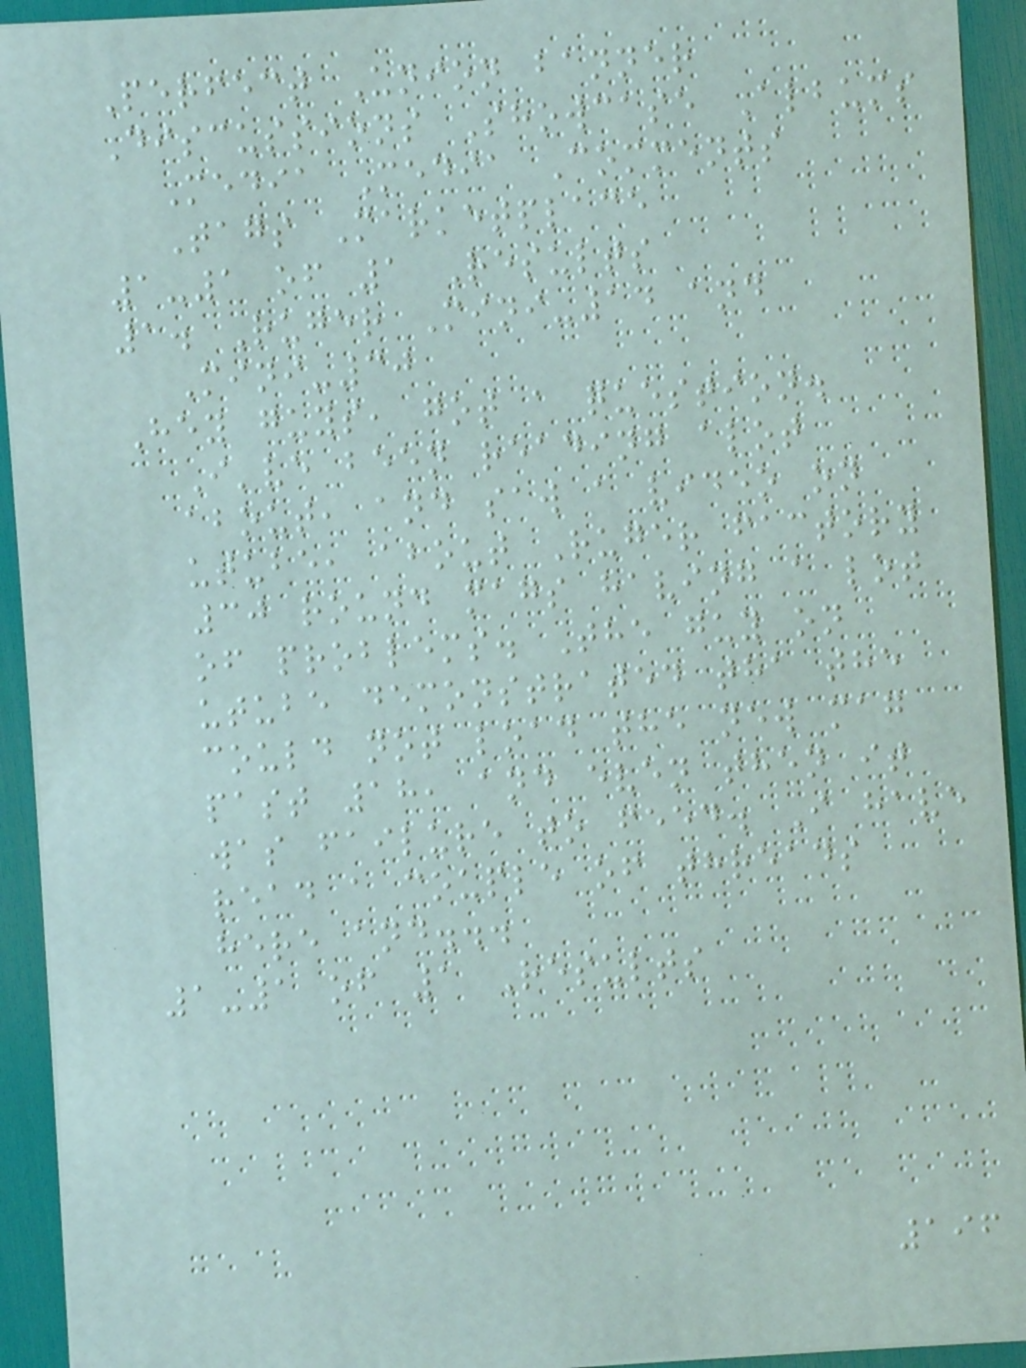Perfect Union banner
Discussions Showcase Albums
Media Media Comments
Tags Marketplace
1-1 of 1 Results
1. Ruger Mini-14 and
Mini-30
Hey guys, got a question.
I've been reading alot
about, and saw a video on
utube, about Ruger factory
30 round mags having a lot
of problems. The guy on
utube demonstrated tha the
could not load the new mag
past 18, and even then it
was failure to feed. I have
read a couple of threads
here and...
1-1 of 1 Results
196
